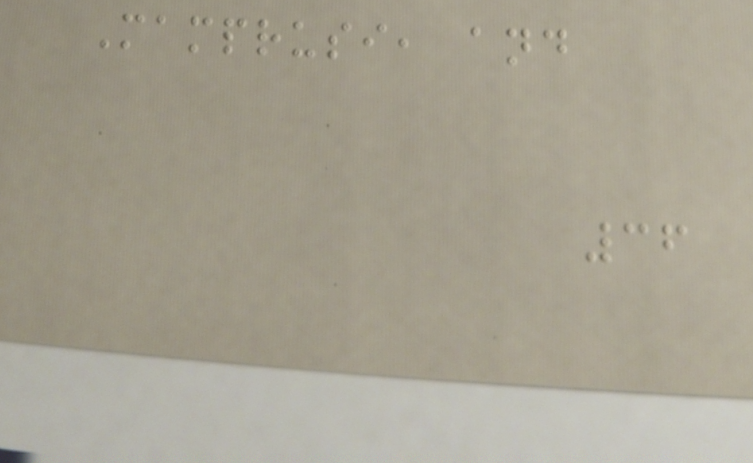Mamprusi, and
36
